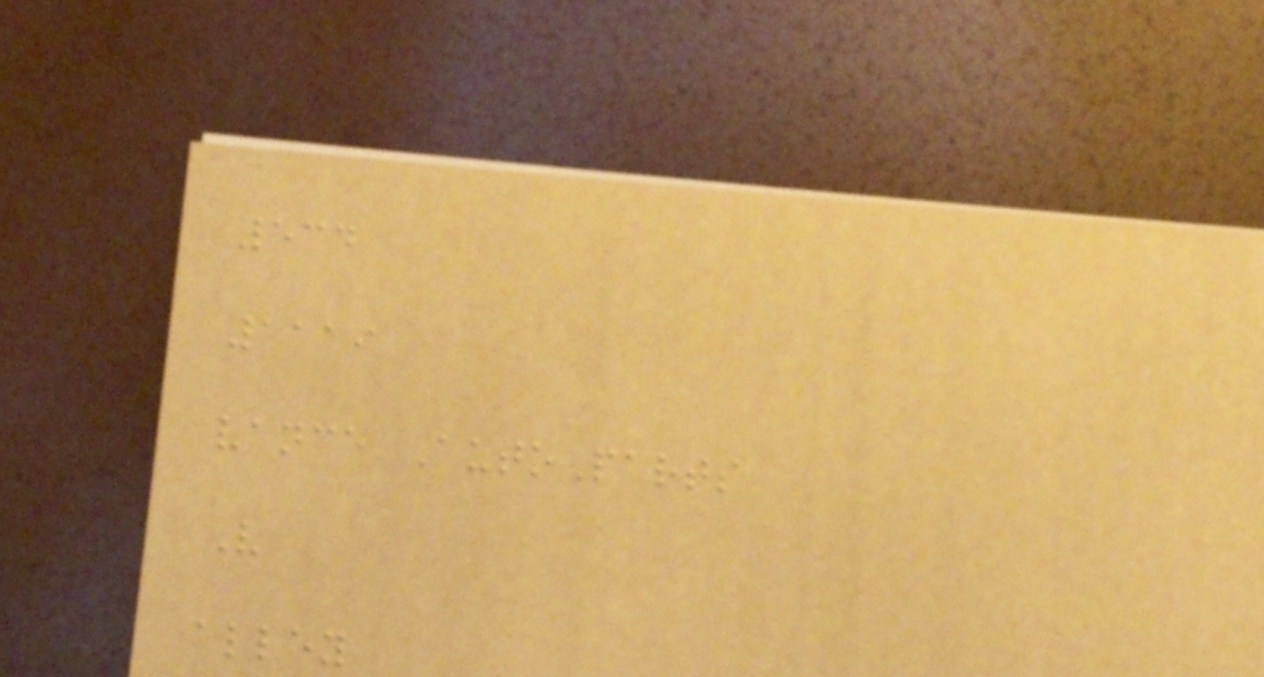534
1119
vance AutoParts
V
alley
